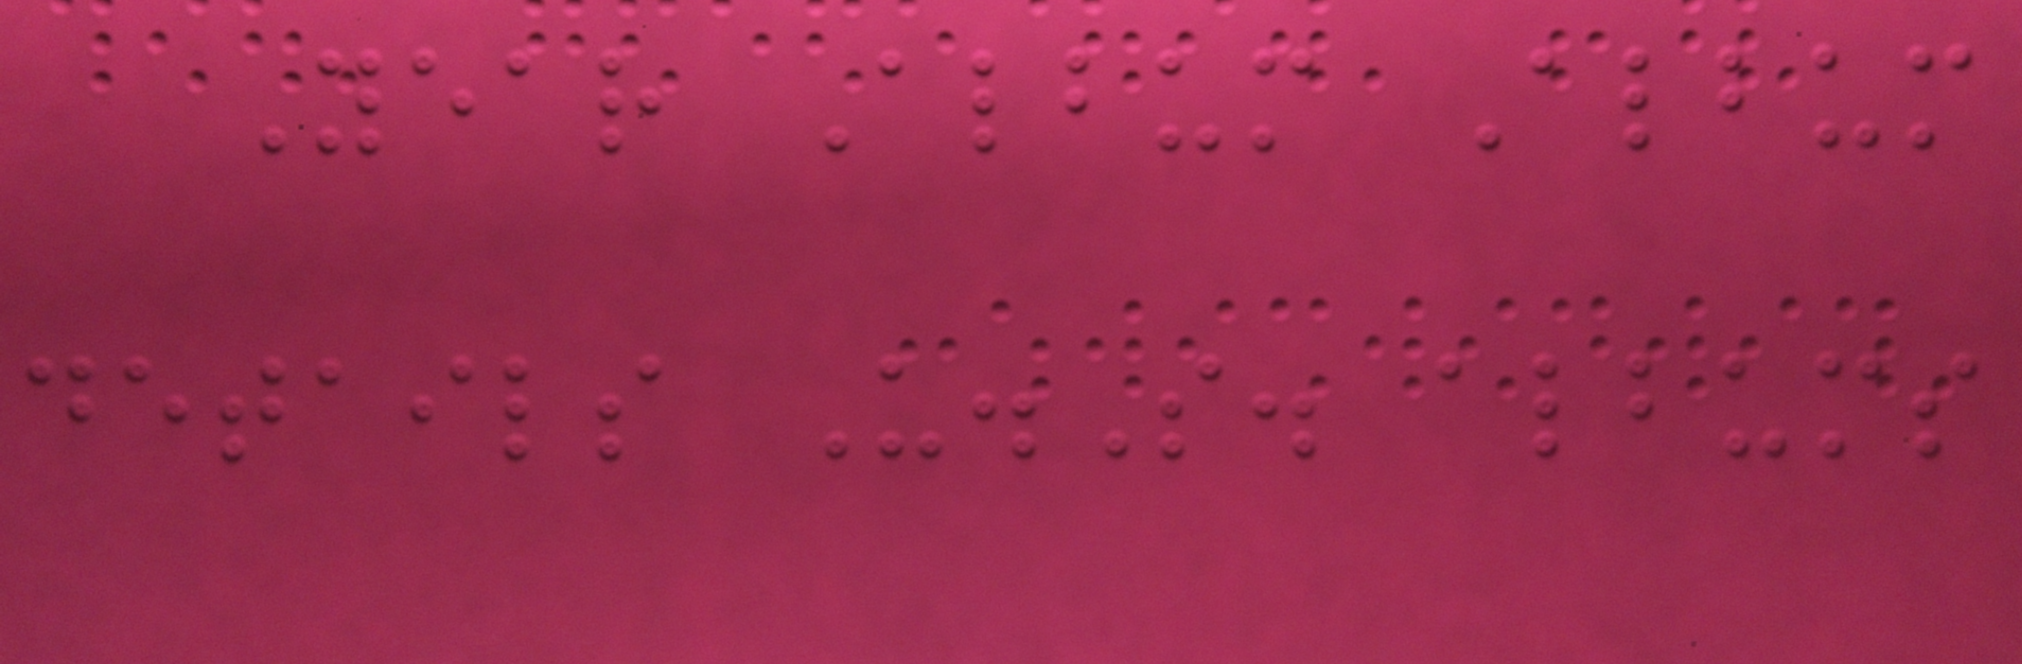Year Album Album
details U.S. albums
